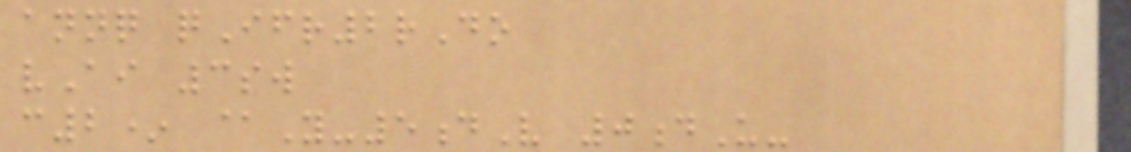annq qIfr2rDo
vAi 3sw
c2* @Y-5dV 0dU-
